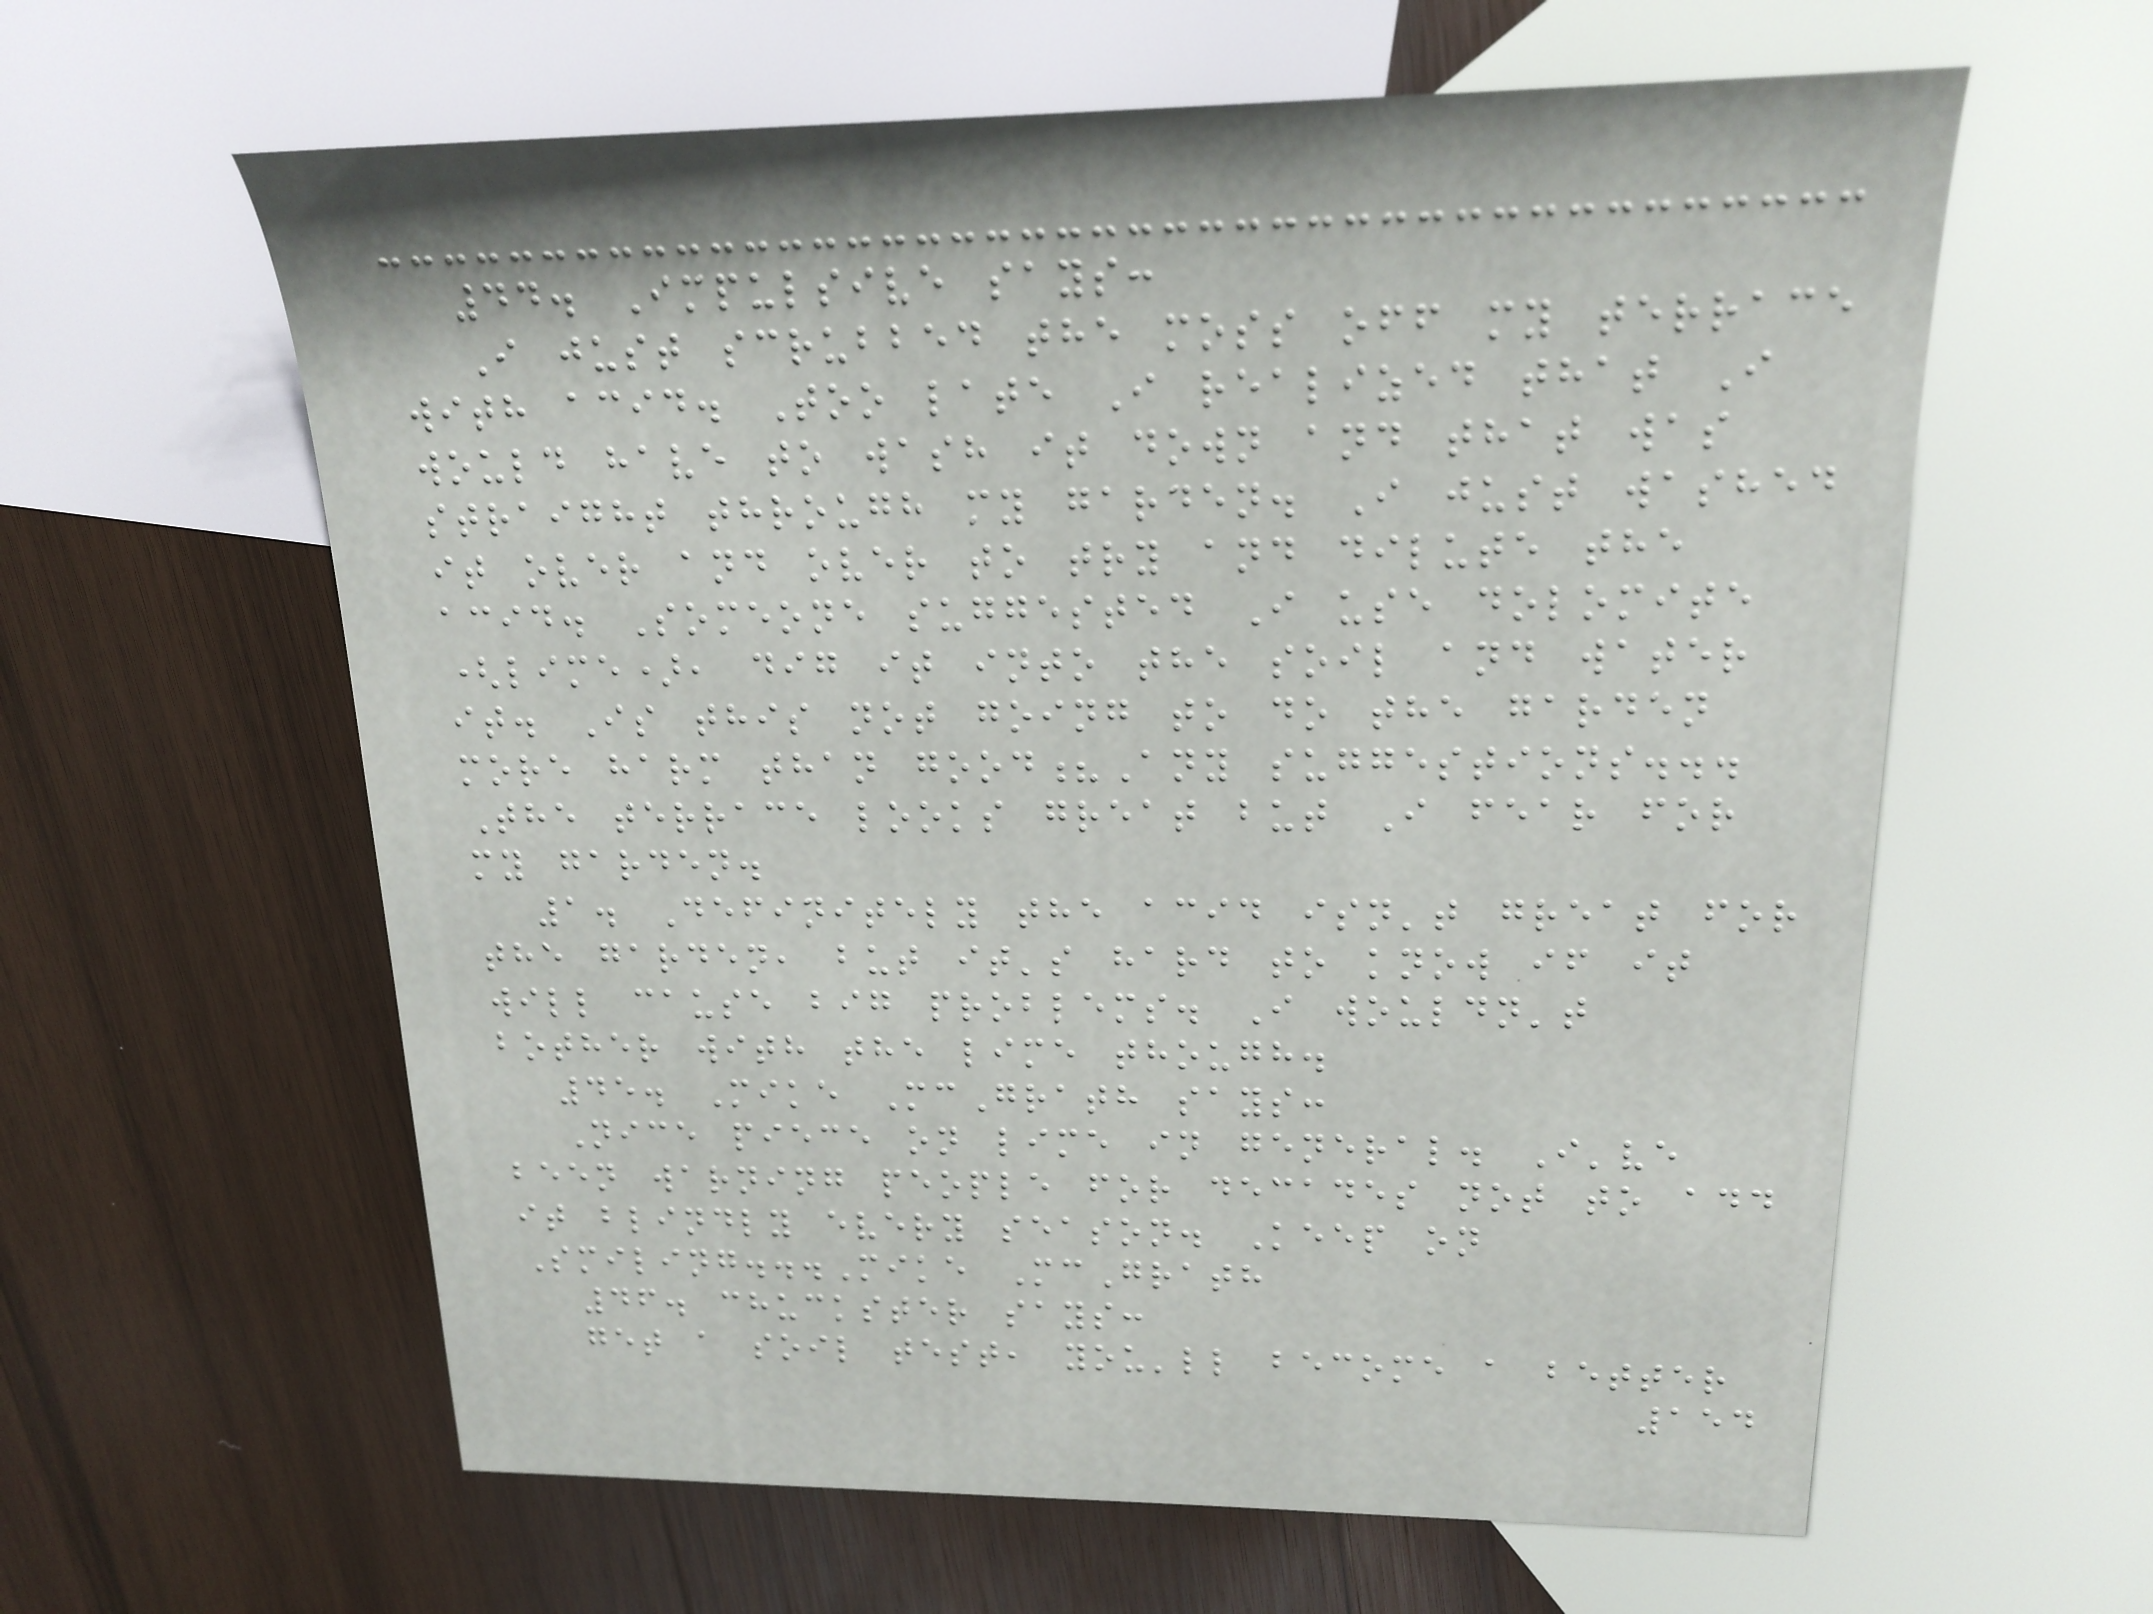44. Impulsive says:
I just scrubbed the moss off my terrace
with acid. Too late I realized that I
would have to wash it down and that was
straight through my garden. I just washed
it over and over to try and dilute the
acid. Someone suggested I use dolomite
(lime), dig it into the soil and water
it. Is this not going to do the garden
more harm than good?Any suggestions...
The terrace looks great but I fear for
my garden.
1. Definitely the acid isn't great for
the garden, but it's hard to know if it
will cause big problems. I wouldn't
bother with the lime though.
45. Mike McGrath says:
Nice piece on lime in general. I've
been warning people for decades not to add
it blindly every season. Keep on
Smiling...Mike McGrath
46. chuckster says:
get a soil test, you'll become a better
154
